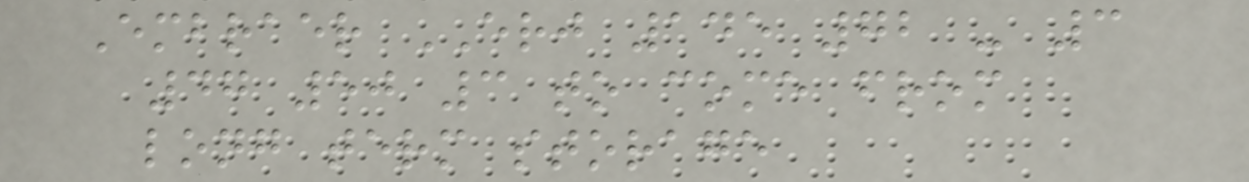Embraer ERJ 145 72 - 3
47 50 3 to come from
long term storage
